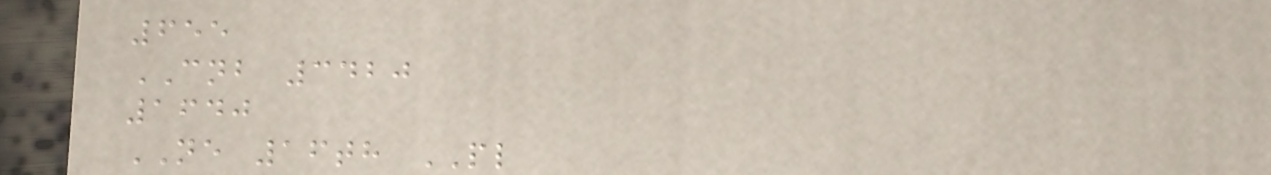655
CNB 3420
1640
NE 16th PL
